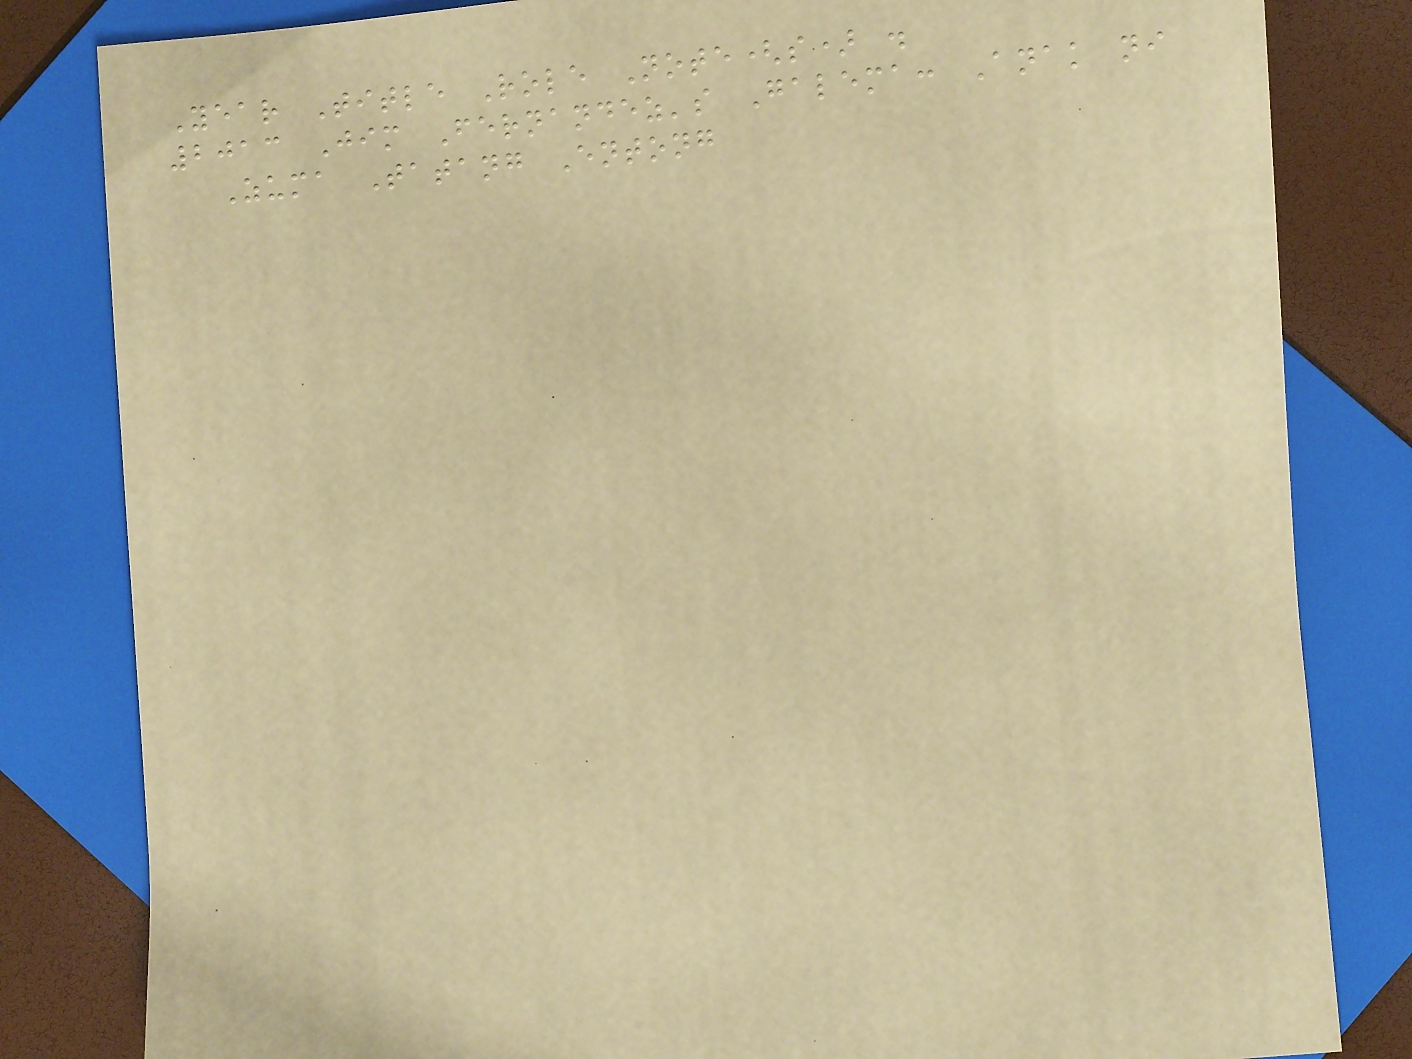Year Title Role Note(s) .
2013 Jim Fernandez's Galema: Anak ni
Zuma Tatang Entong
